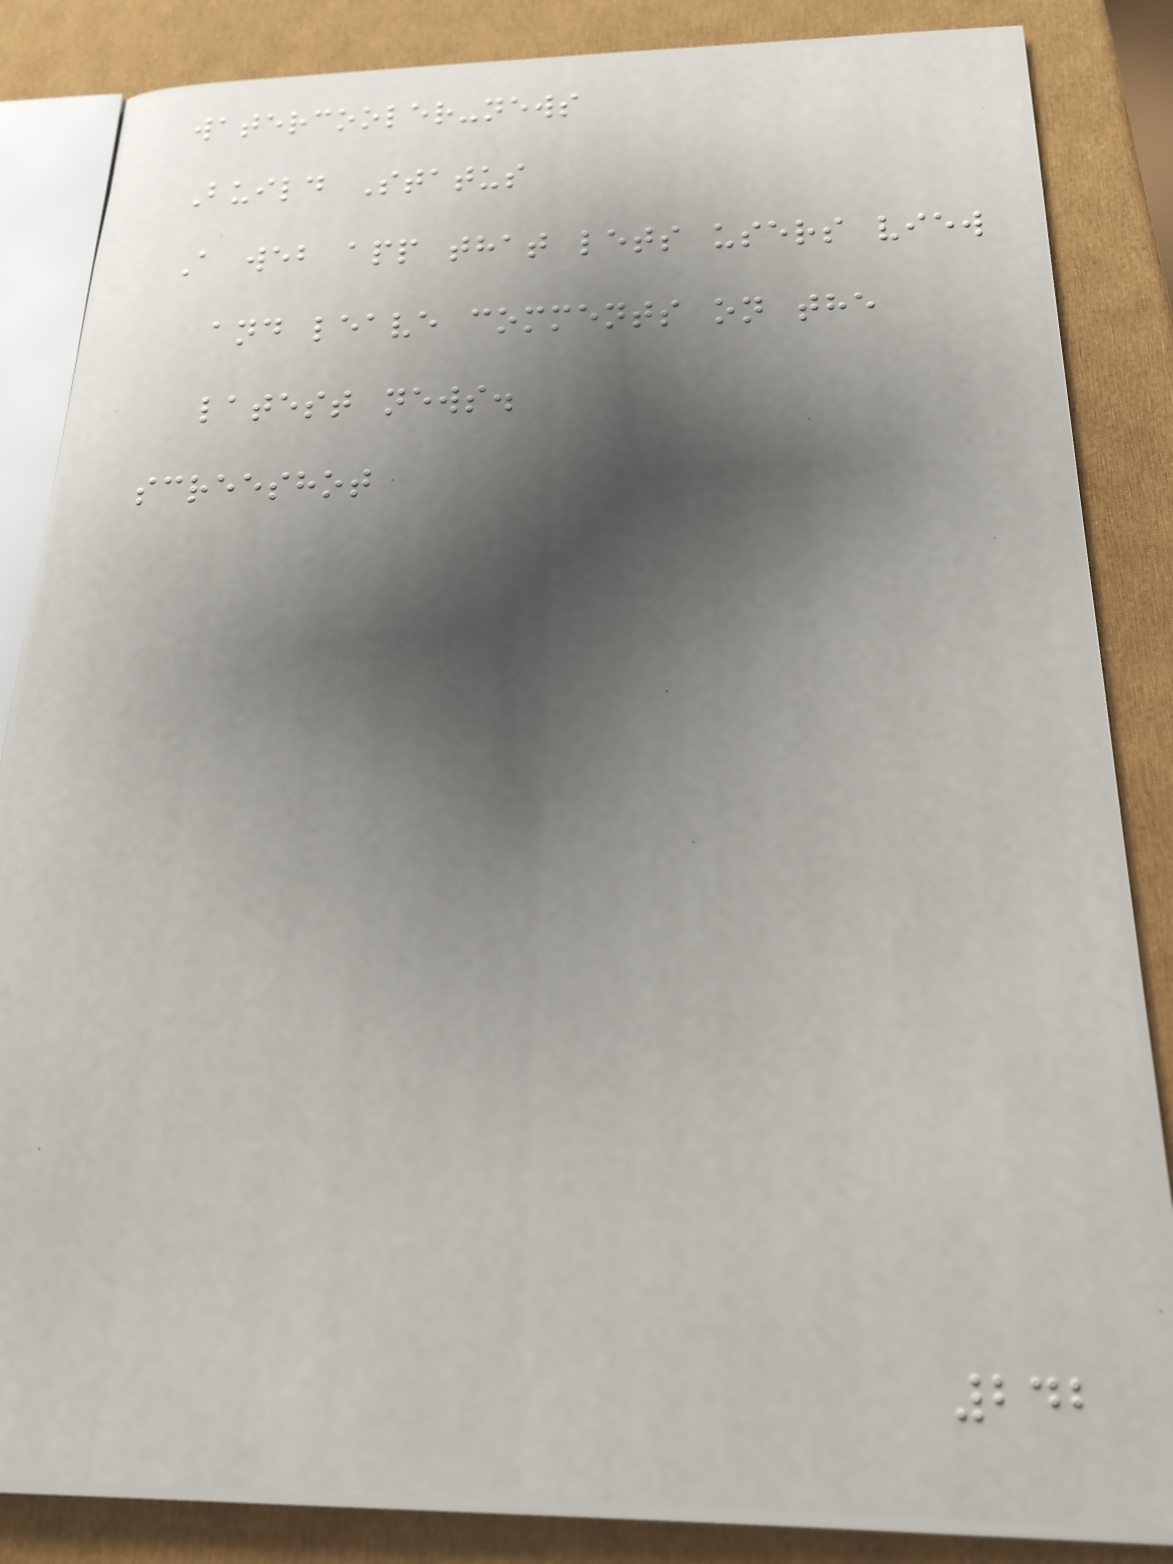watercooler-news
Build Status
A web app that lets users view
and leave comments on the
latest news.
screeshot
242
